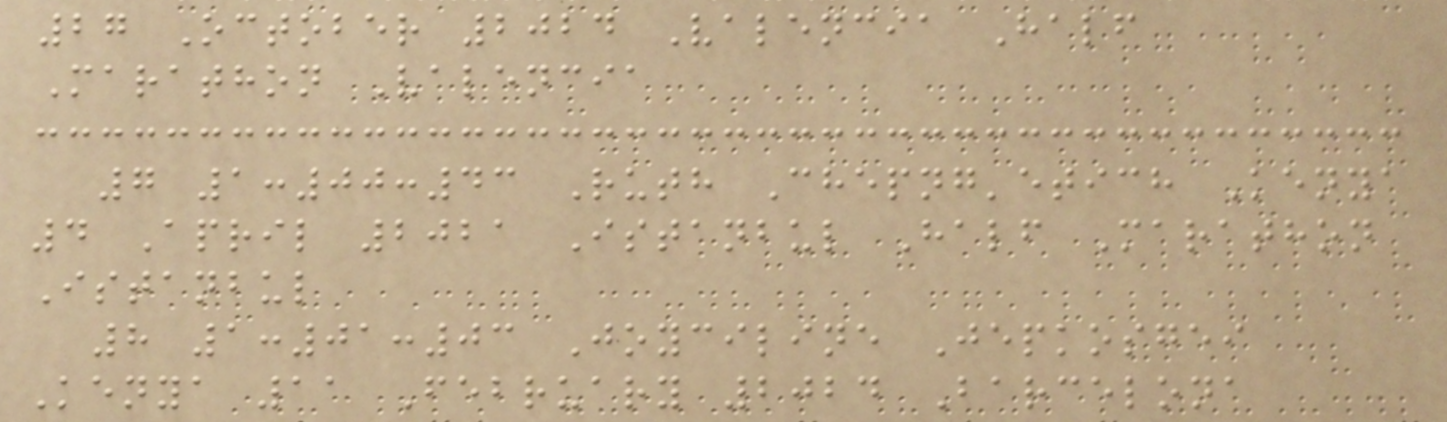27 October 2024 Valencia Half
Marathon Valencia
7 1:00:43 Ruth Chepng'etich Kenya
4 April 2021 Istanbul Half Marathon
Istanbul
8 1:01:03 Joyciline Jepkosgei
Kenya 11 February 2024 Barcelona
